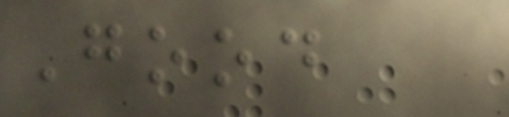Good
